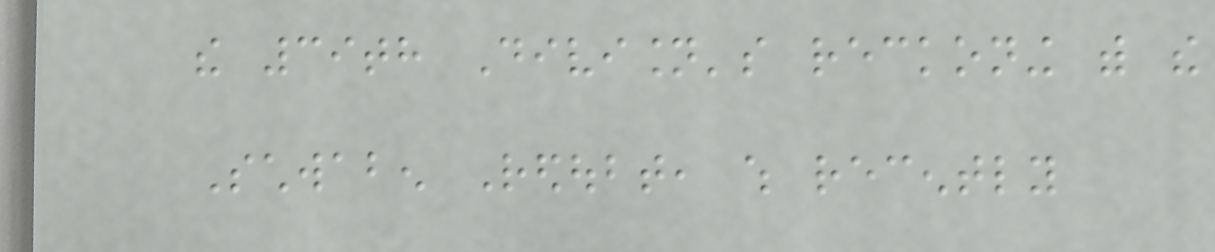the 39th Division's reckoning with the
Schwaben Redoubt, which recently
